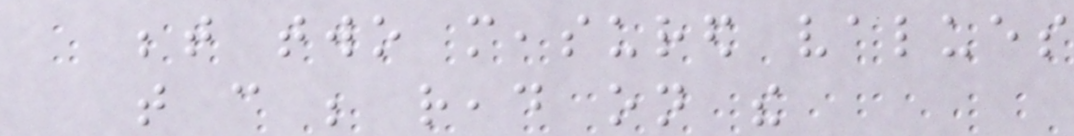between two measured values
that can be read on the
